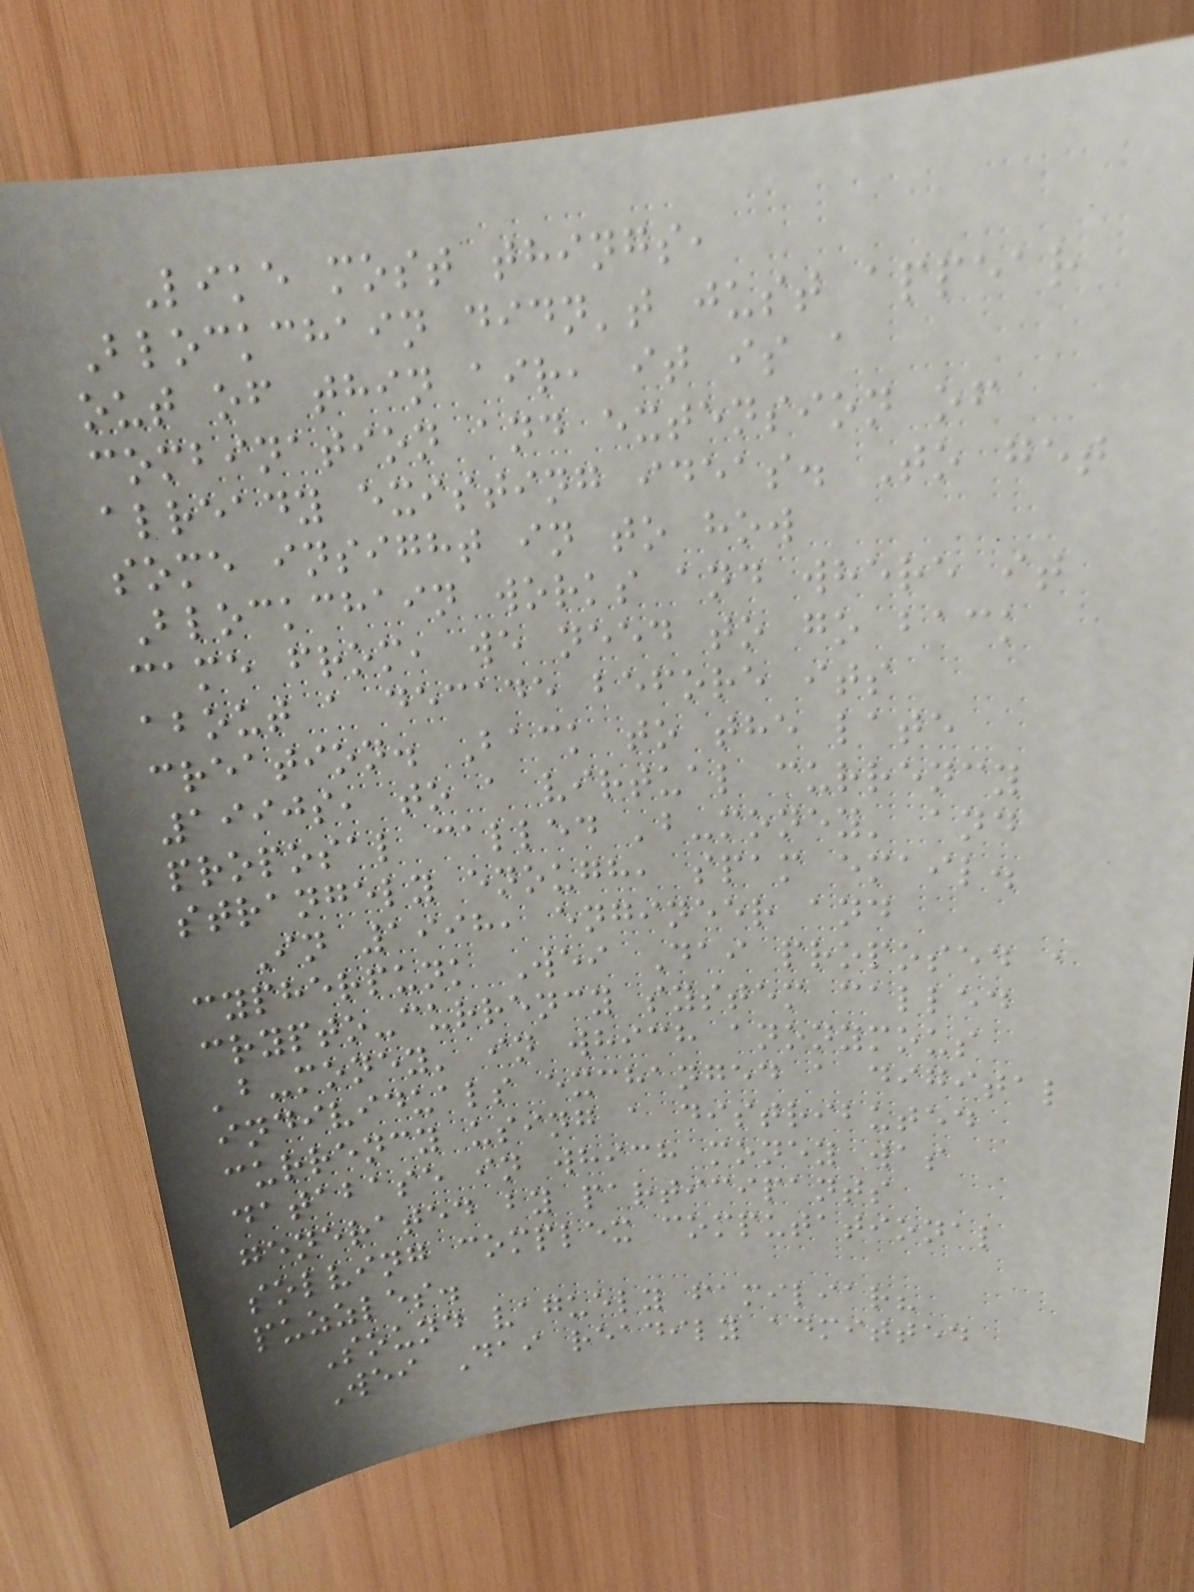Like most things,
Blockchain didn't just appear
out of thin air, it is a
combination and extension of
already existing ideas. To get
some insight in to how
Blockchain works and where it
came from, we need to go back
about a decade before its
creation. Back to the late
1990s, to a virtual currency
proposal called 'b-money' and
strangely enough, spam email.
In 1998, engineer and
cypherpunk Wei Dai proposed a
crypto-currency system called
'b-money' in which anonymous
individuals exchanged a digital
currency using a distributed
database in which money was
generated by participants
solving complex computational
puzzles.
Sound vaguely familiar?
Wei Dai readily admitted
